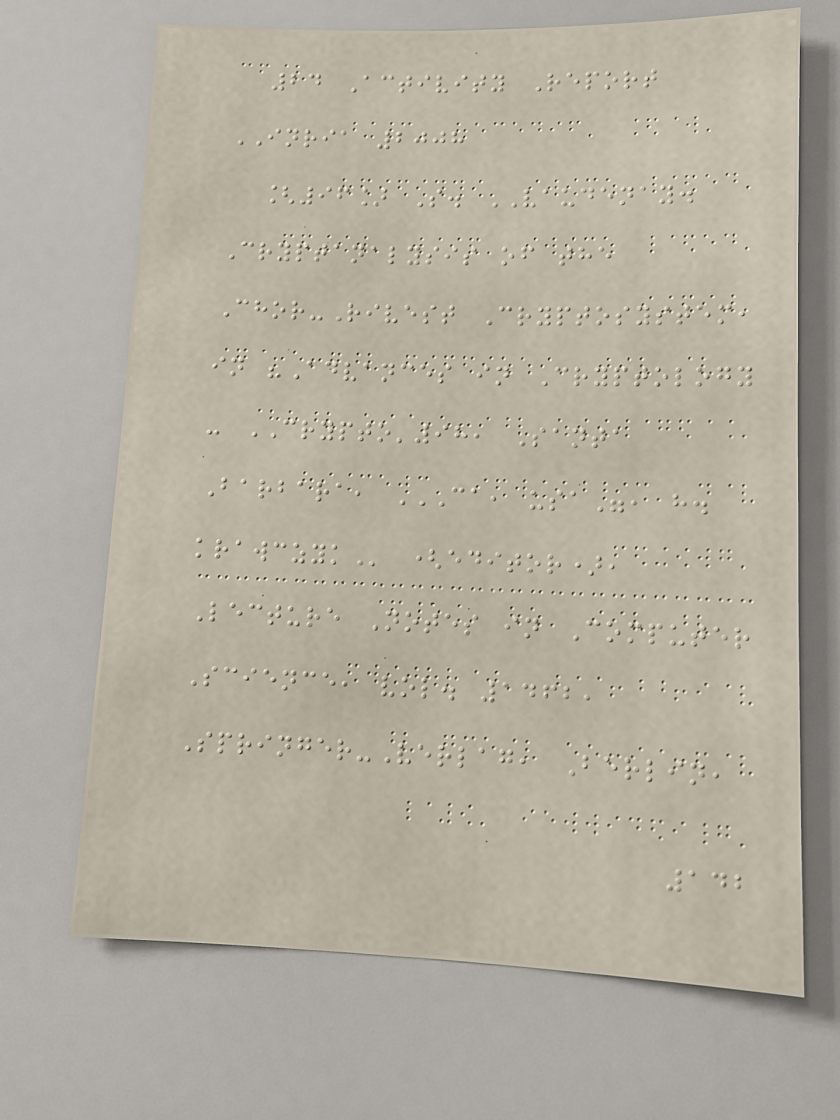24 Activity Report
INRIA 2008
[96] S. VAUDENAY.
Cryptanalysis of the
Chor-Rivest Cryptosystem,
in "Advances in Cryptology
- CRYPTO'98, Santa
Barbara, CA, USA", H.
KRAWCZYK (editor),
Lecture Notes in Computer
Science, vol. 1462,
Springer-Verlag, Berlin,
142
